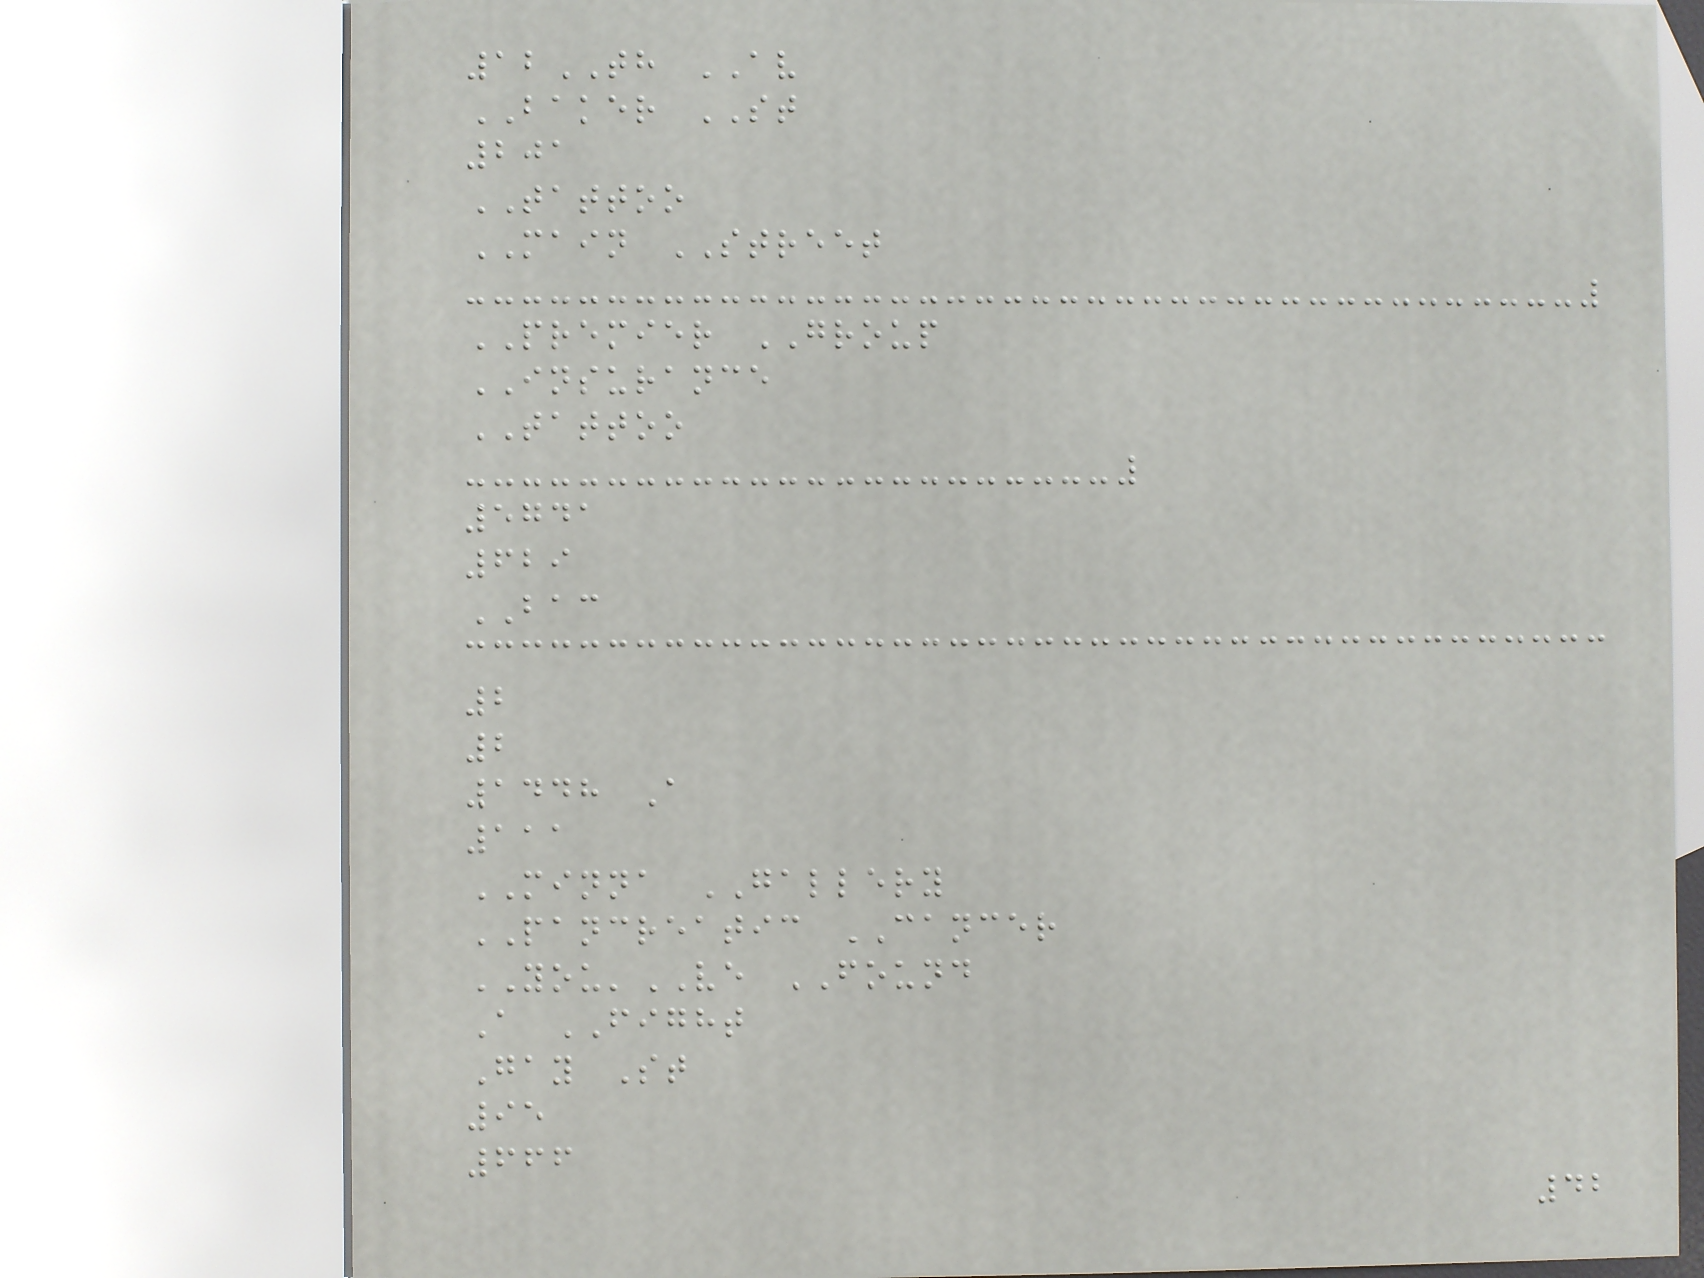12TH AV
BAKER ST
201
TATTOO
MAIN STREET
PREMIER GROUP
INSURANCE
TATTOO
5741
629
BAC
2
2
1448 A
111
MINNA GALLERY
PANCREATIC CANCER
YOU'VE FOUND
A FIGHT
Gay St
95
666
42
